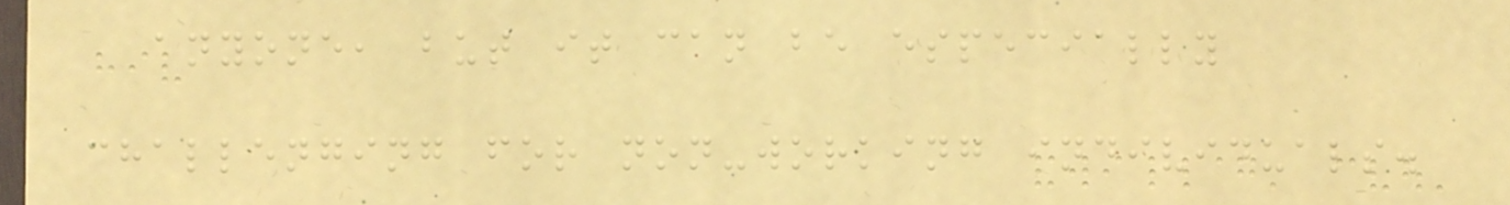anyone, but it can be especially
challenging for non-working individuals.
